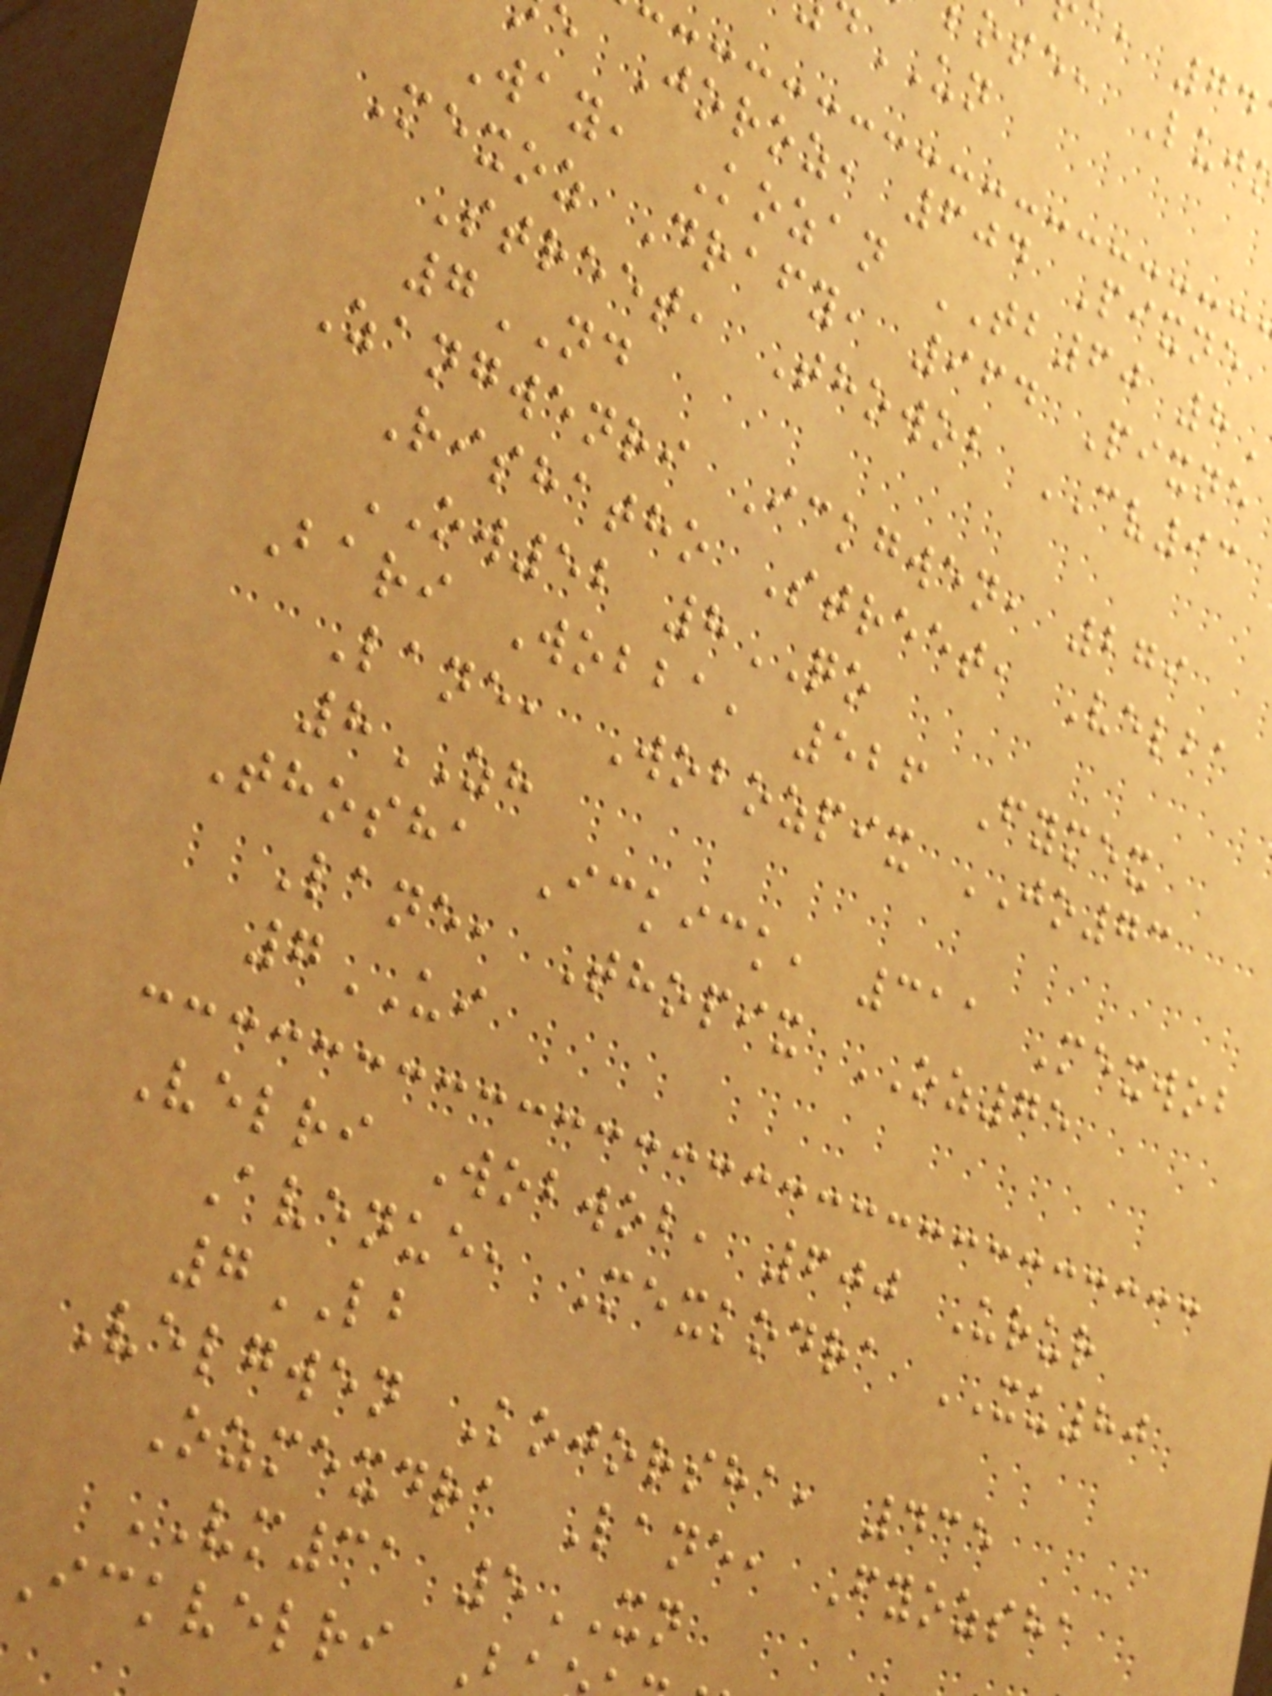ose, Luj
UN
e Joroz, 604 Pixne
Way, Kozan TB60 8
Mexoz Drafy, 964 Pixne
Street, Thowob CV93
7ND
Zangwenri Ickgwen, 279
Rishatho Street, Velba
OW52 8QO
Bari Wobba, 526 Fymex
Lane, Wobozpix JO73
8ZH
Thosha Ickick, 311 Mexwob
Lane, Thopix OZ75
7UI
Velri Wobwob, 600 Urur
Avenue, Mexkodra XU80
7LB
Velgwen Kojorsha, 435
Ozmexdra Lane, Fyozsha
VM31 5XN
ickvelri B
